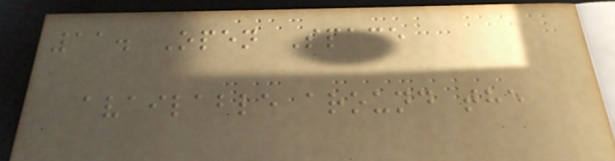11. Open Space
available around the
